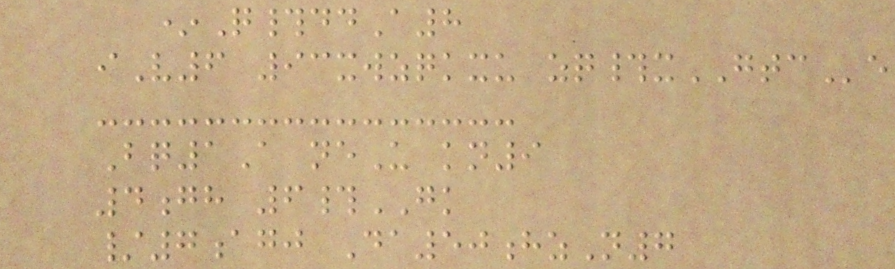*Q#ddA8
iV6 93xwzqkxu zq#xGTCe
Bq1A neU kn9
4gh 6#GK
/7agj Da50hzN7
